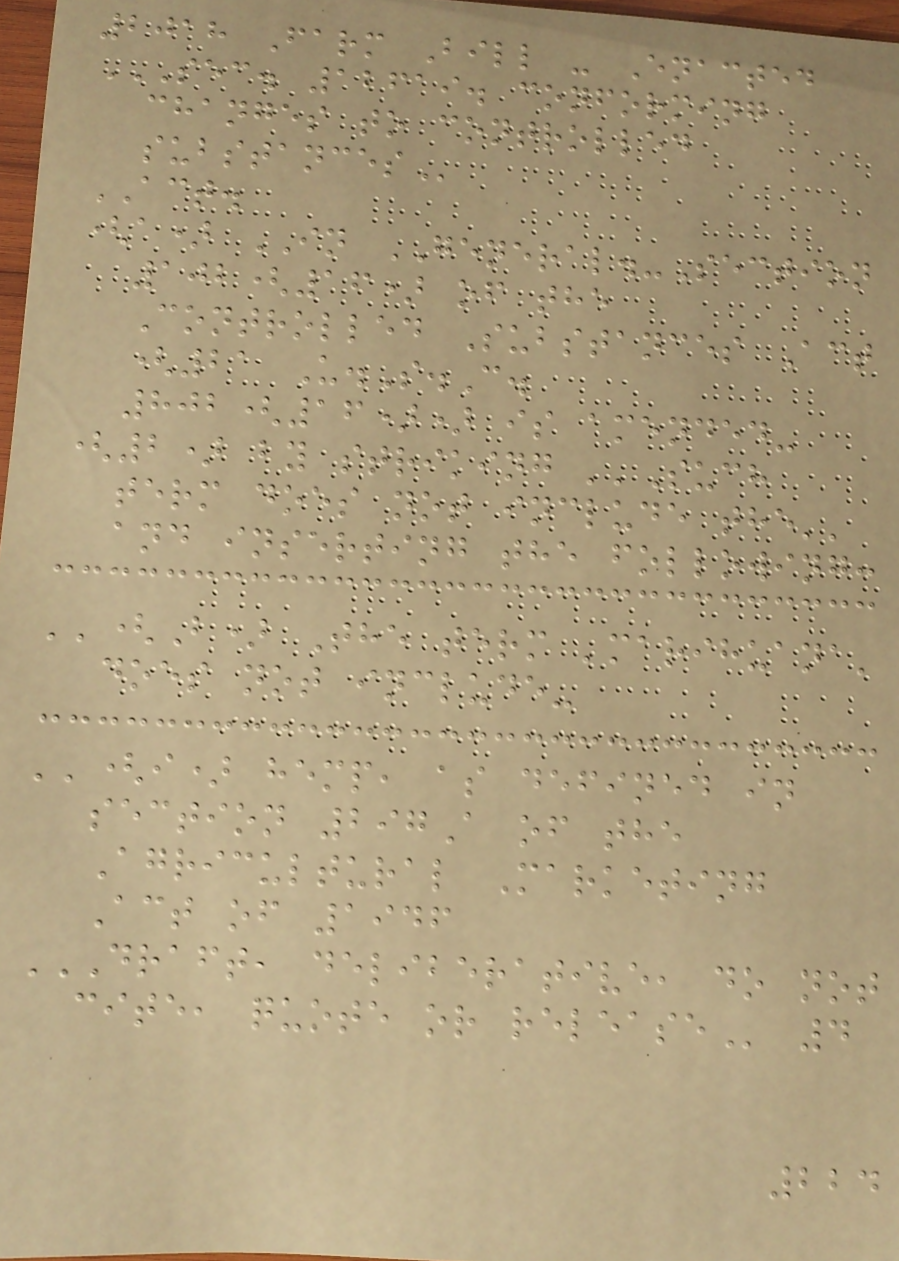2018 Farm Bill - Enacted
SEC. 12619. CONFORMING
CHANGES TO CONTROLLED
SUBSTANCES
ACT.
(a) IN GENERAL.-Section
102(16) of the
Controlled Substances Act
(21 U.S.C.
802(16)) is amended-
(2) by striking ''Such
term does not include the''
and inserting the following:
''(B) The term 'marihuana'
does not include-
''(i) hemp, as defined in
section 297A of the
Agricultural Marketing
Act of 1946
DRAFT, DELIBERATIVE, DO NOT
CITE, QUOTE OR RELEASE 4
224
